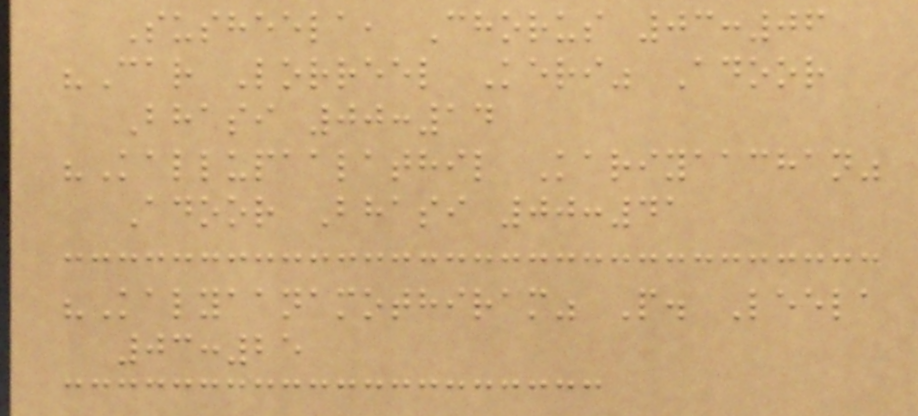Susheela, Chorus 03:06
"Car Lorreel Keri" Adoor
Bhasi 00:14
"Kallupaalathil Kariyaachan"
Adoor Bhasi 00:41
"Kalyaanamothiram" P. Leela
03:25
